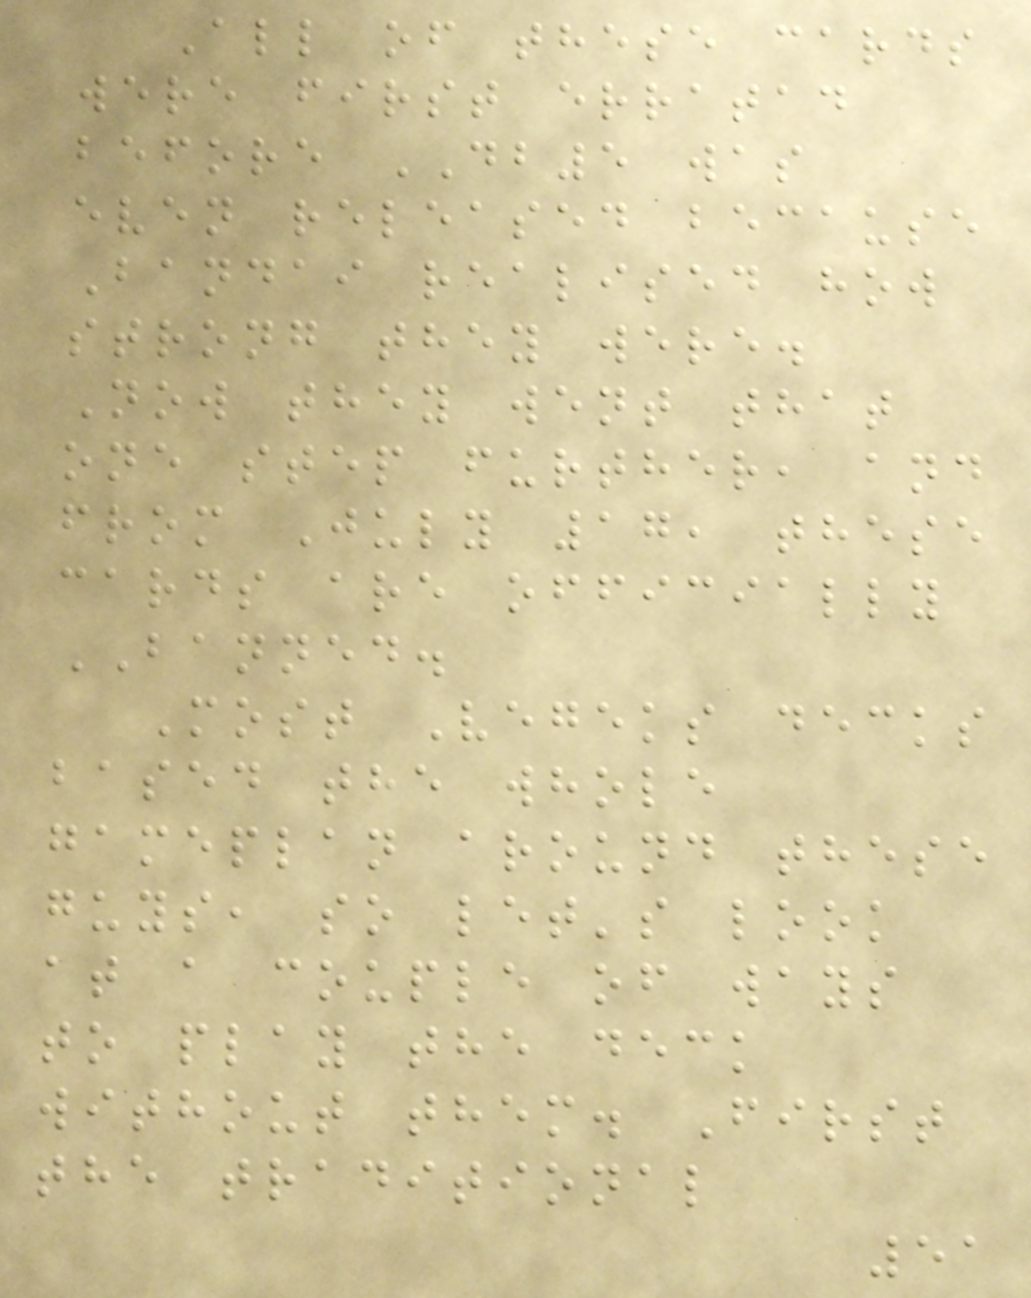All of these cards
were first erratad
before DB5 was
even released because
Bandai realised how
strong they were.
Now they went that
one step further, and
from July 17, these
cards are officially
BANNED.
Most Vegeks decks
based the whole
gameplan around these
guys, so let's look
at a couple of ways
to play the deck
without them. First
the traditional
51
